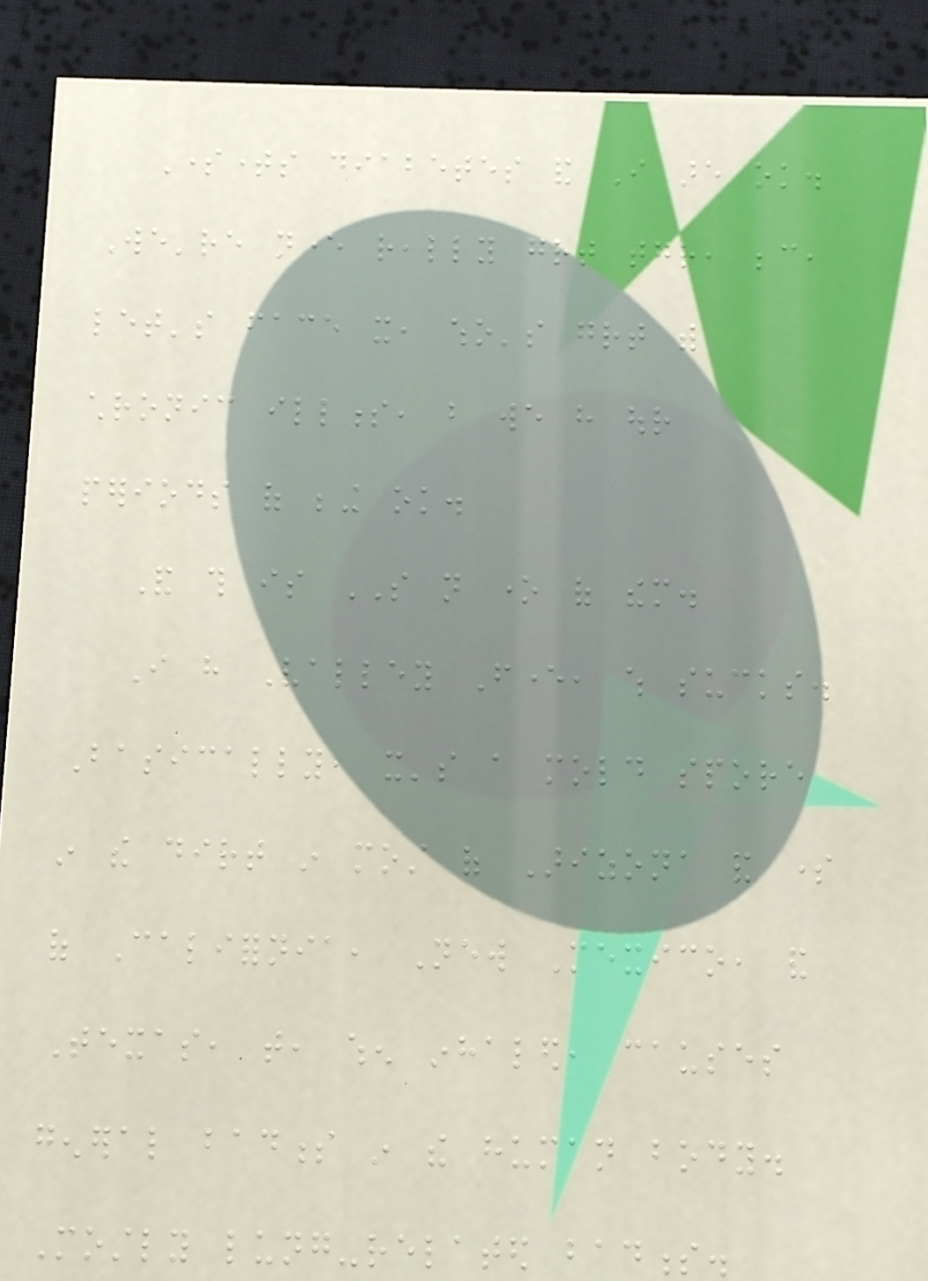Sometimes diabetes and I are ok.
We're never really great together, because,
let's face it, who's great with
chronic illness, but we have our
periods of being ok.
And this is SO not one of them.
I have Valley Fever, which sucks.
Basically, it's a mold spore
in the dirt in most of Arizona and some
of California, New Mexico, and
Texas, that, when inhaled, causes
general badness in the human body.
Mostly lung-related badness.
